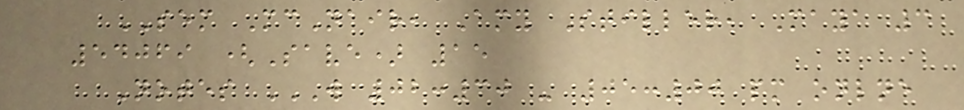SEM McNair, Amy Stiller, Maya 3
54069 (Save) 15
Notes W 02:30 - 05:00 PM ONLNE
